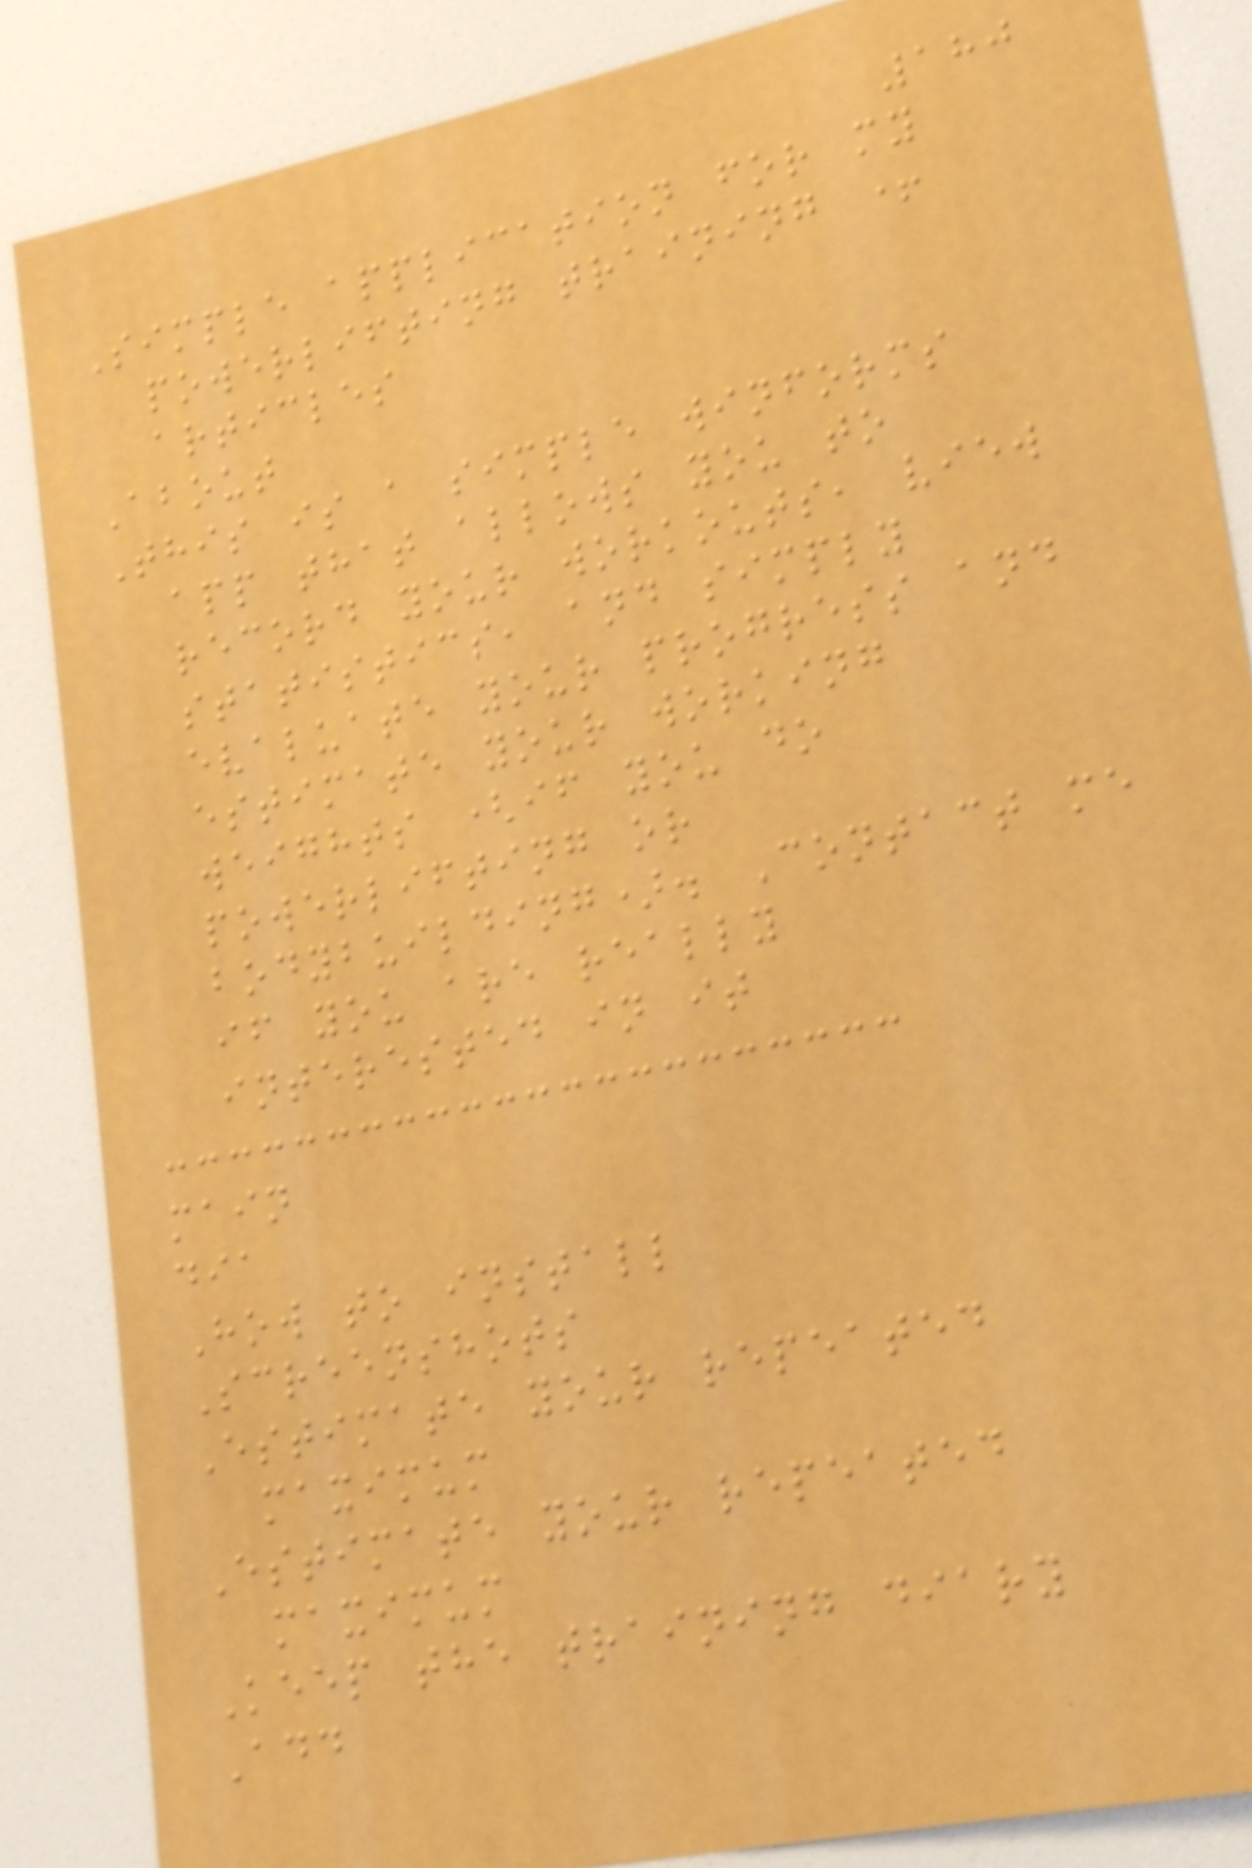180
Simple application for my
powerlifting training +
articles
About
This is a simple winforms
app that allows you to
record your workouts, view
statistics, and simply
evaluate your progress and
estimate your working
weights (if you do
powerlifting or
bodybuilding). Contact me
if you are really
interested in it
main
dia
How to install
Screenshots
Estimate your repeated
maximum
Estimate your repeated
maximum
Keep the training diary
Add
